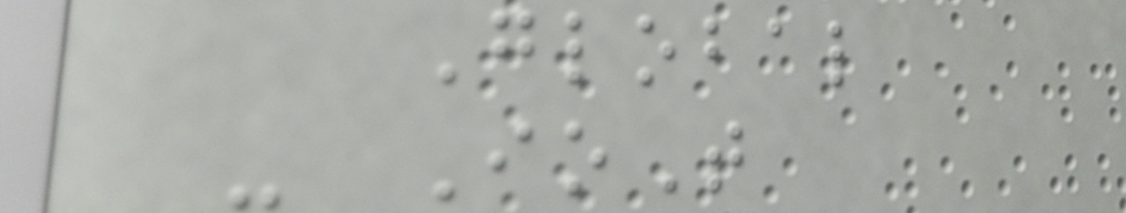Global
- IoT
